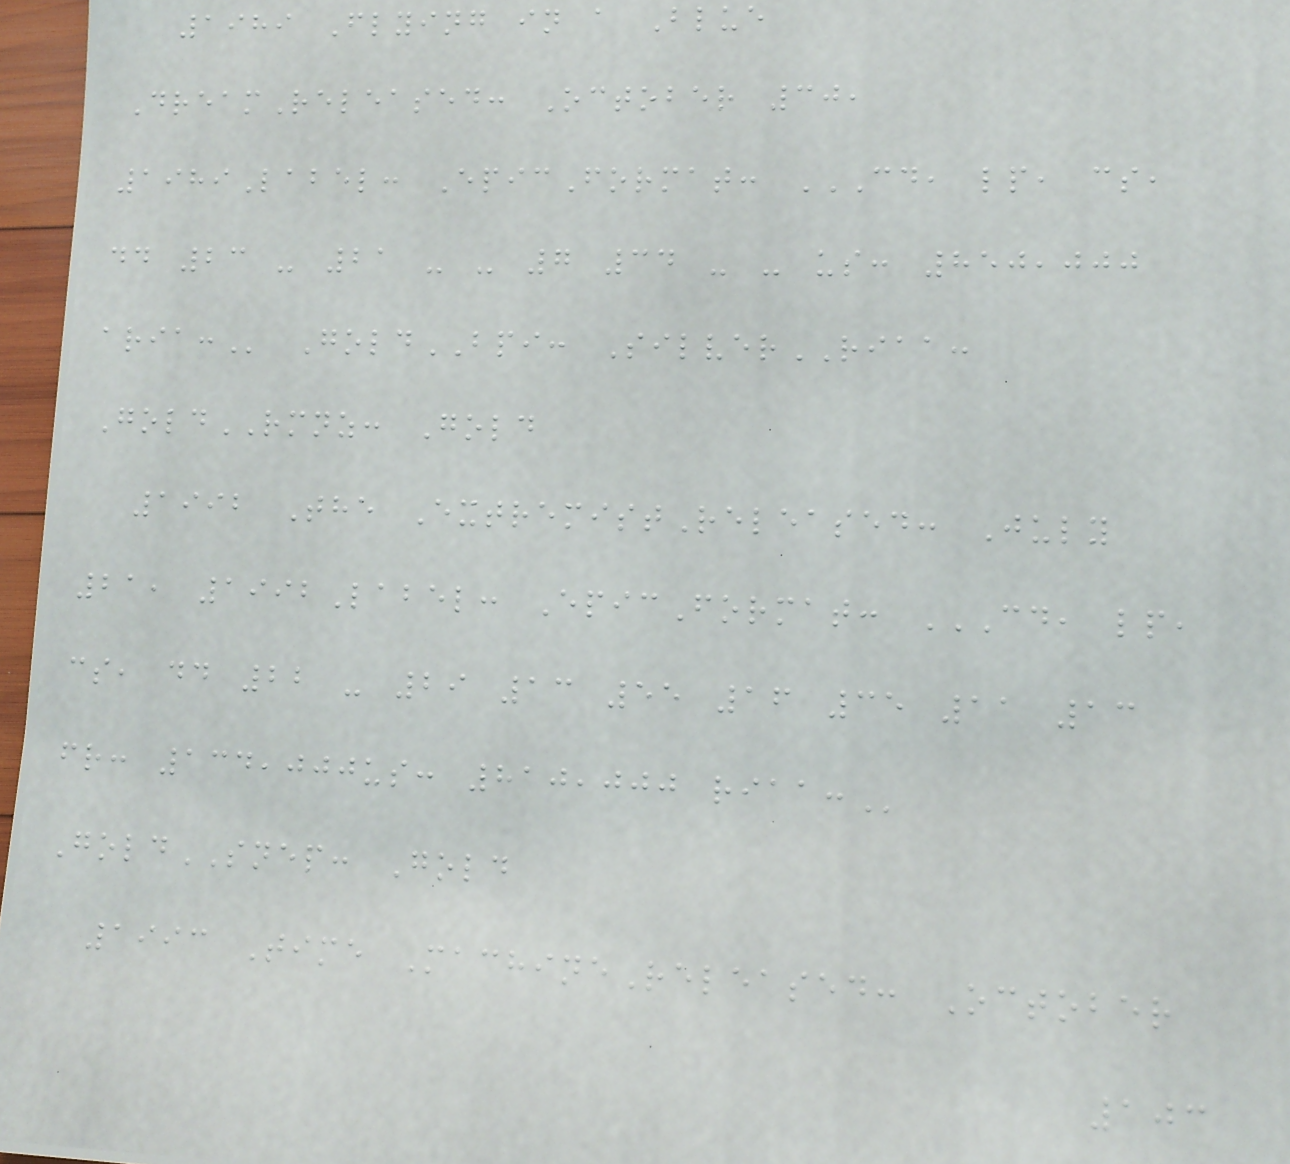1989 Flying in a Blue
DreamReleased: October 30,
1989Label: EpicFormat: CD, LP, CS,
DD 23 - 21 - - 7 34 - - US: 850,000
ARIA: GoldBPI: SilverRIAA:
GoldRMNZ: Gold
1992 The ExtremistReleased: July
21, 1992Label: EpicFormat: CD, LP,
CS, DD 22 - 29 13 55 16 35 11 13
FR: 134,000US: 810,000 RIAA:
GoldSNEP: Gold
1993 Time MachineReleased: October
103
